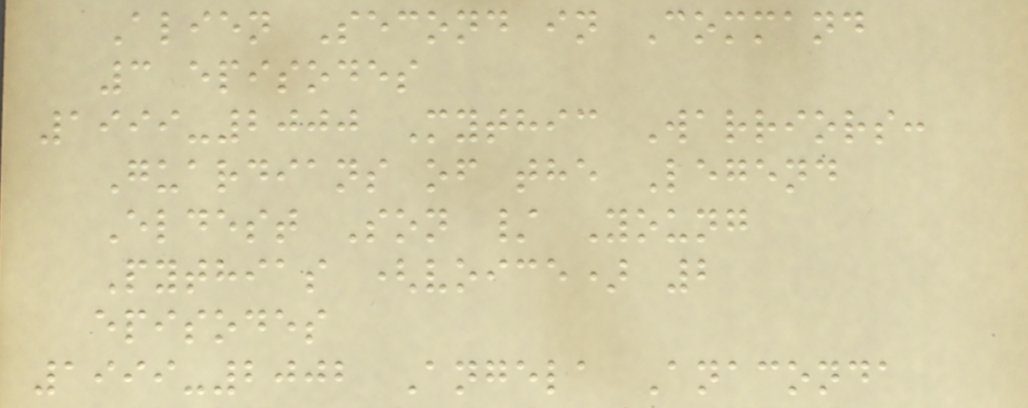Alien Second in Command
3 episodes
1999-2000 Mythic Warriors:
Guardians of the Legend
Eldest Son / Young
Pythias (voice) 2
episodes
1999-2002 Angela Anaconda
